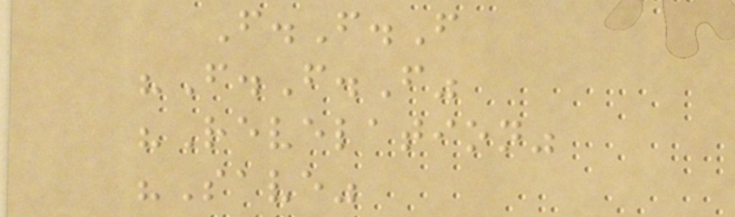F.F.F
"F.F.F"
"Revelation"
"Save"
